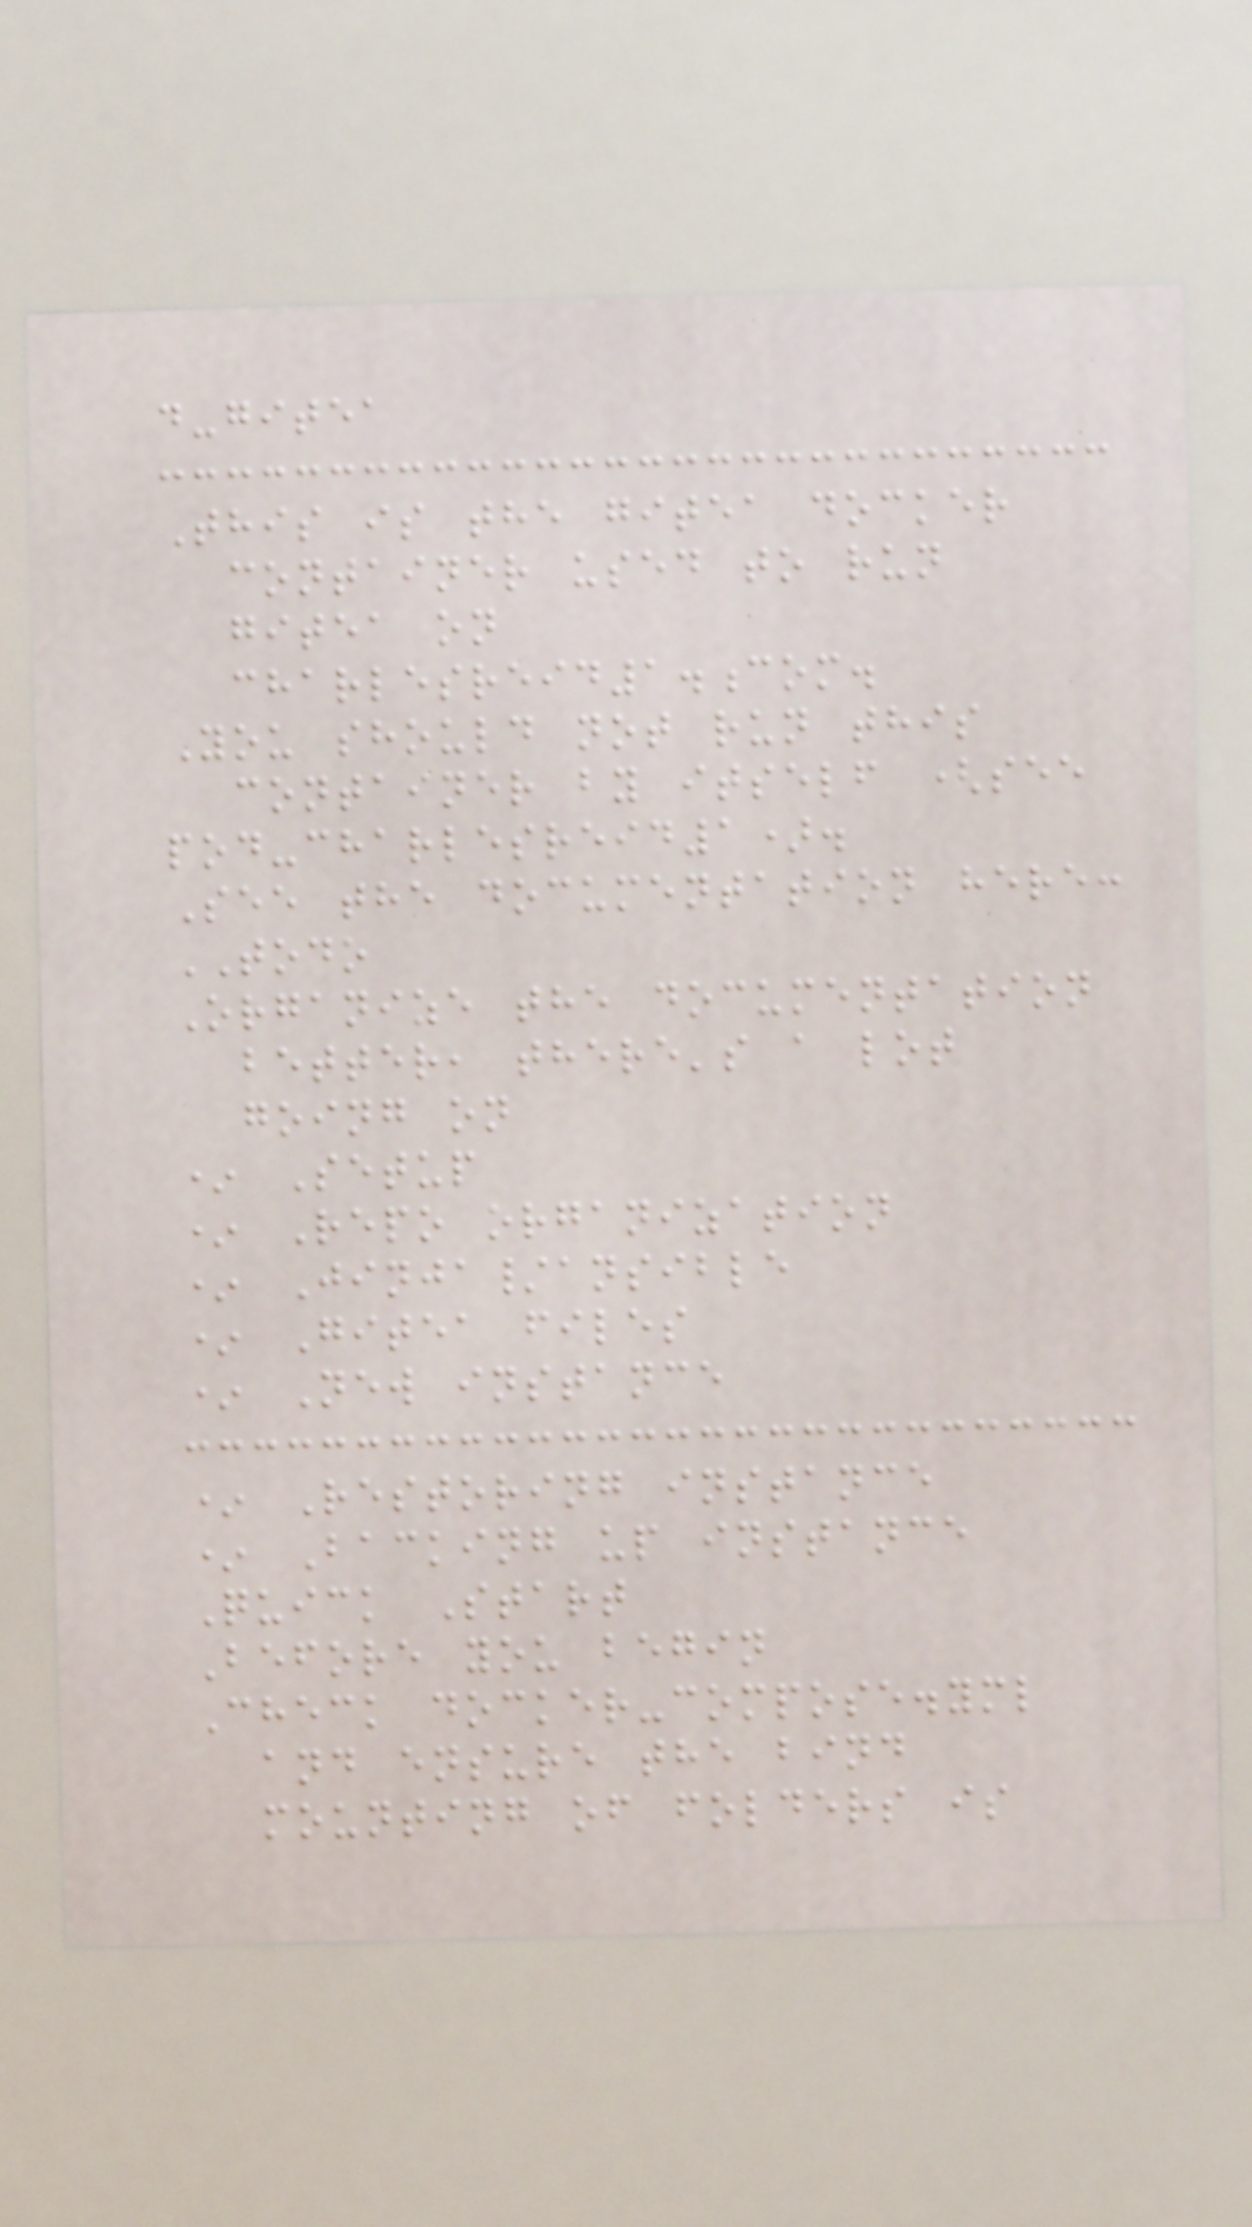d-gitea
This is the gitea docker
container used to run
gitea on
charlesreid1.com.
You should not run this
container by itself (see
pod-charlesreid1).
See the documentation here:
TODO
Organize the documentation
better, there's a lot
going on
* Setup
* Repo organization
* Jinja/ansible
* Gitea files
* New instance
* Restoring instance
* Backing up instance
Quick Start
Before you begin
Check docker-compose.yml
and ensure the bind
mounting of folders is
